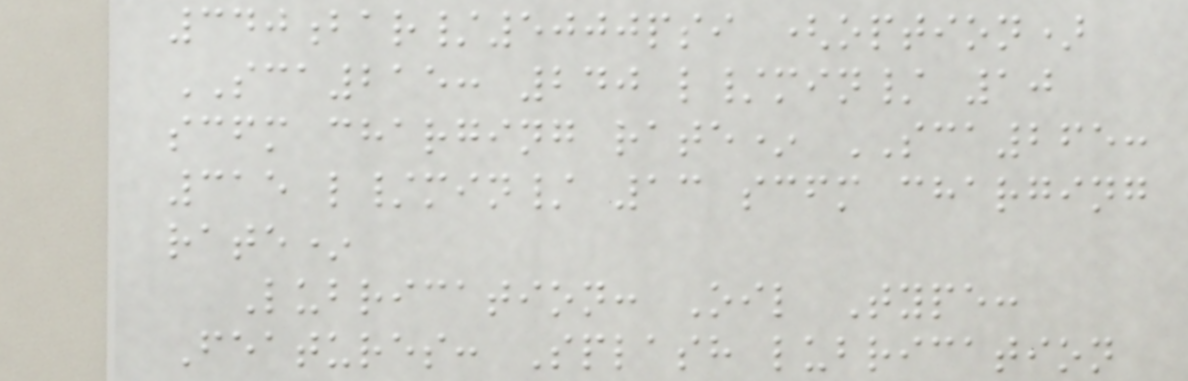340bar/5000psi (option)
SCA215: 240 l/min/ 10
scfm charging rate* SCA265:
315 l/min/ 13 scfm charging
rate*
Lubrication: Oil Type:
Features: Splash lubrication
